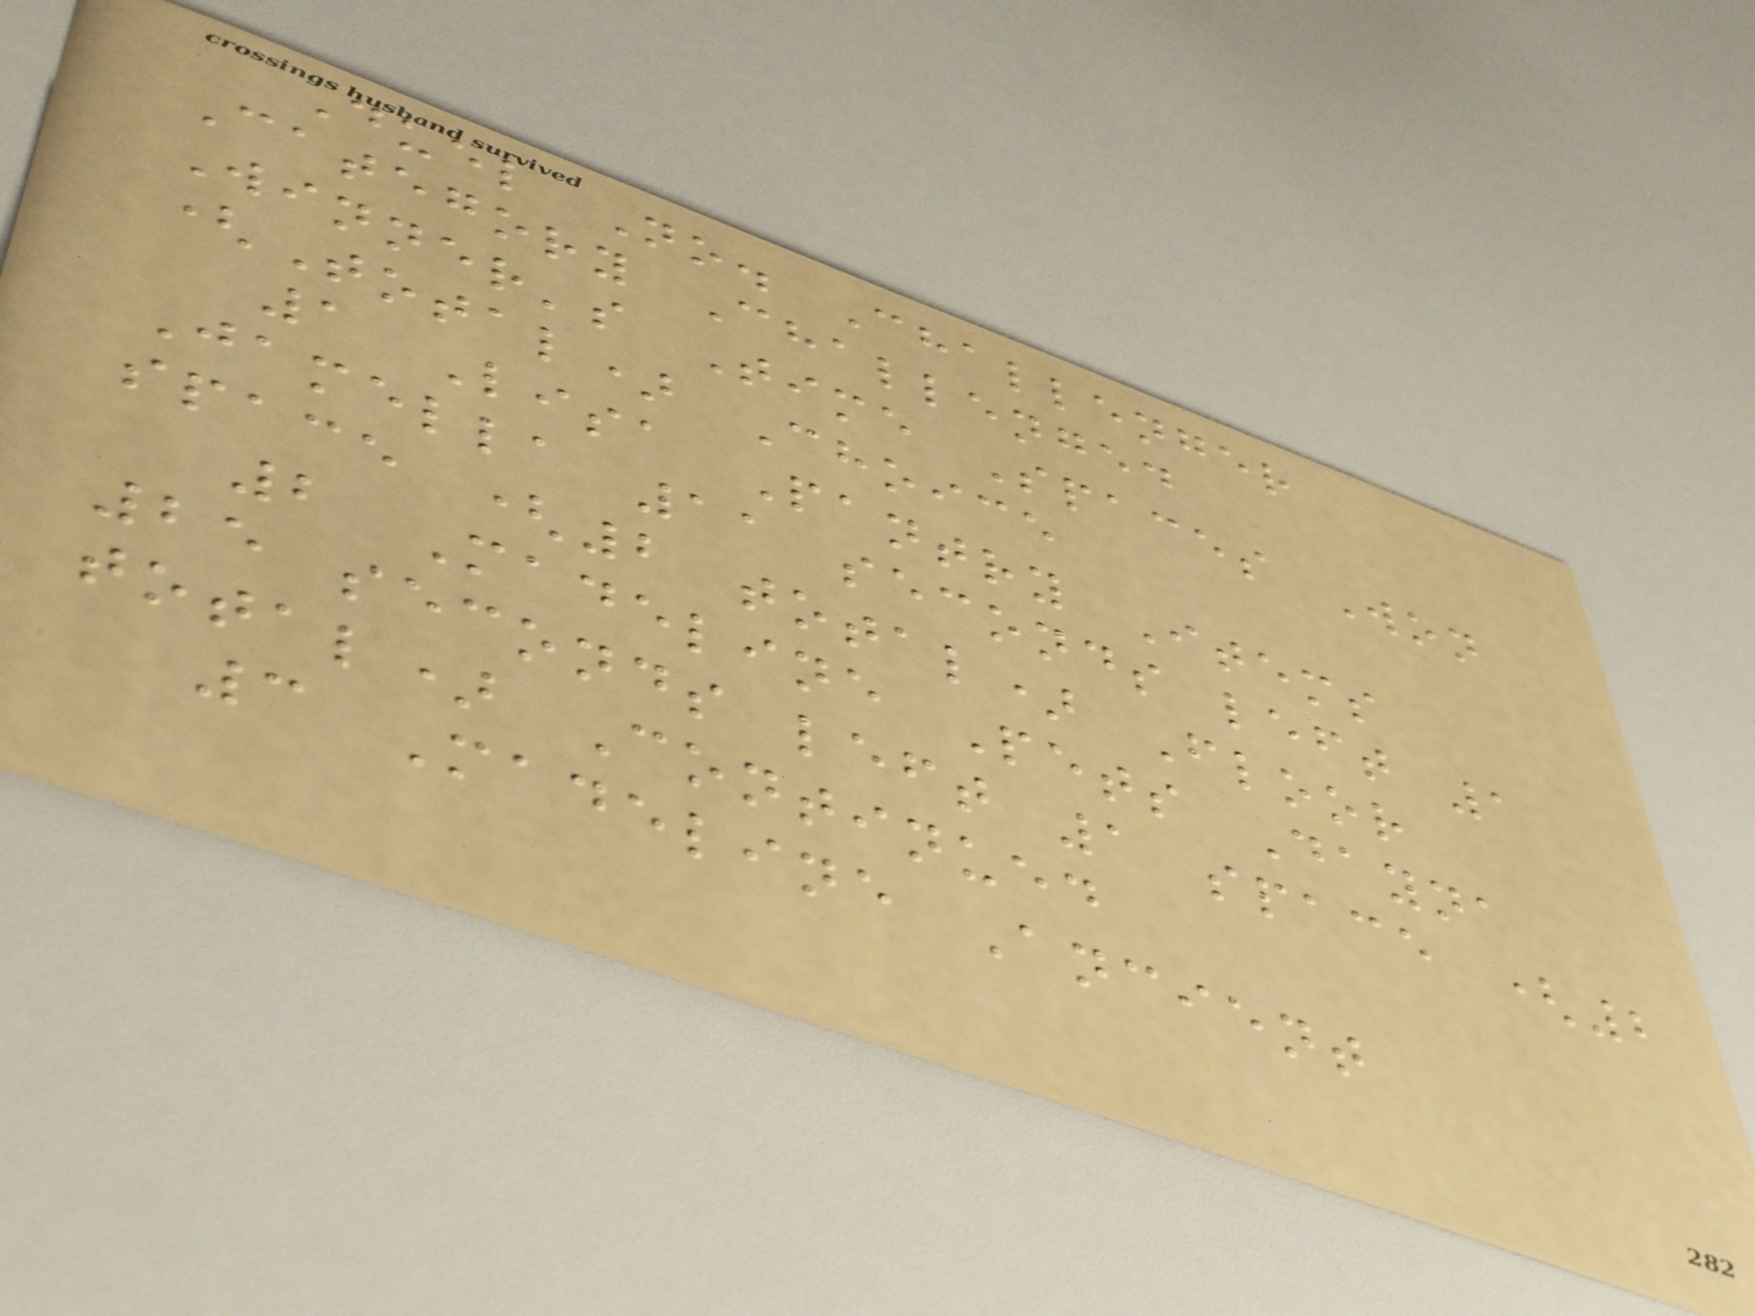Duel No. Challenger
Category Challenged
Winner's Time Spaces Won
(Total) Choice
1 Lisa Pantry Items
Jamella 11 seconds left 1
space (2 total) Floor
2 Madeline Pets Dayna
25 seconds left 1 space (2
total) Continued
3 Madeline Ancient
